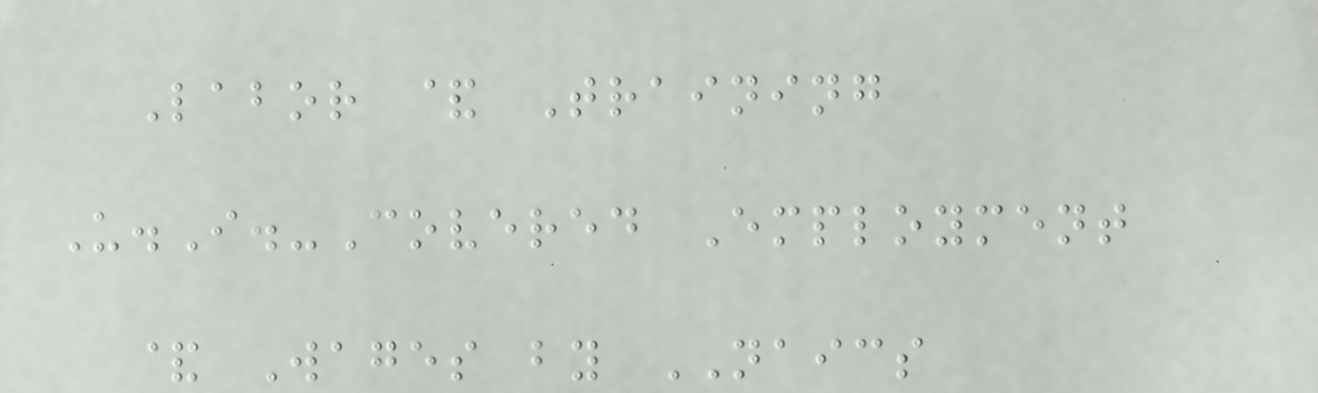Labor & Training
U.I.-Covered Employment
& Wages by NAICS
